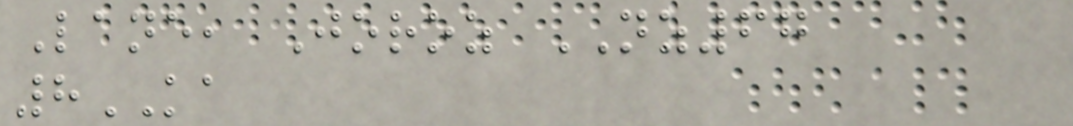Lane, Joroz NZ67
8KA
